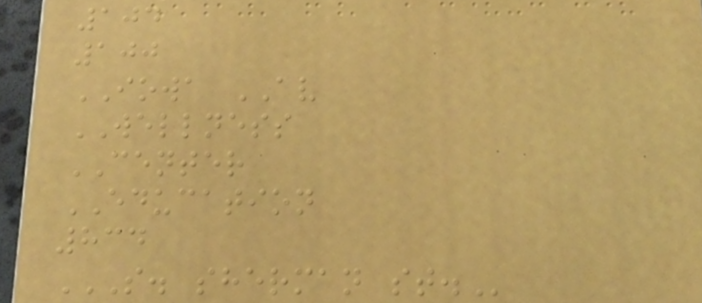104
100
IOWA AV
WELLNESS
CENTER
EDUCATION
834
S. SHERMAN ST.
